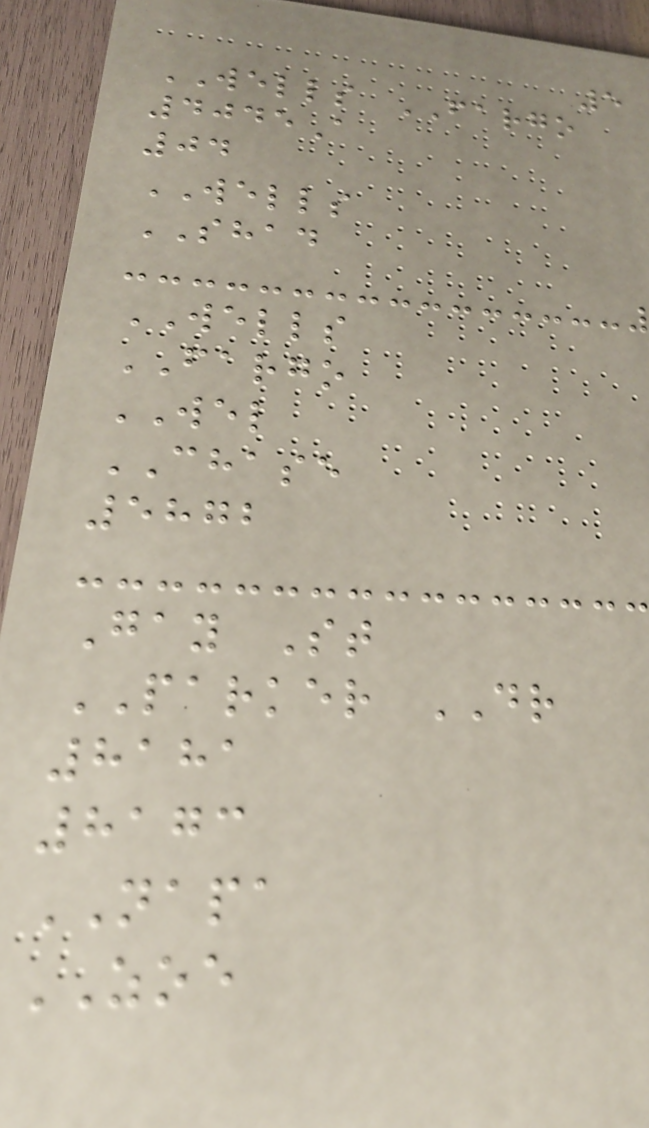5
WELLS FARGO
4045A
04
WELLS
SHAD
WELLS
FARGO
WEL
CHASE
5872
Gay St
PARKER DR
8181
8173
NAPA
ZOE
